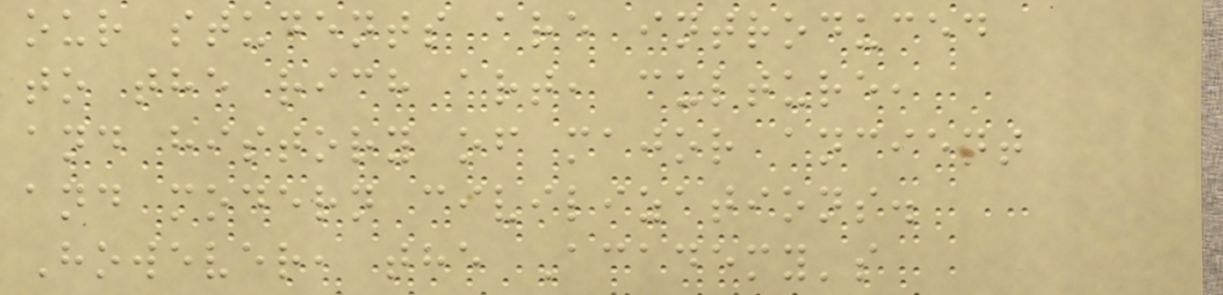our students are introduced
to the rich art, culture,
and history of major ancient
and modern civilizations.
However, the Academy's
